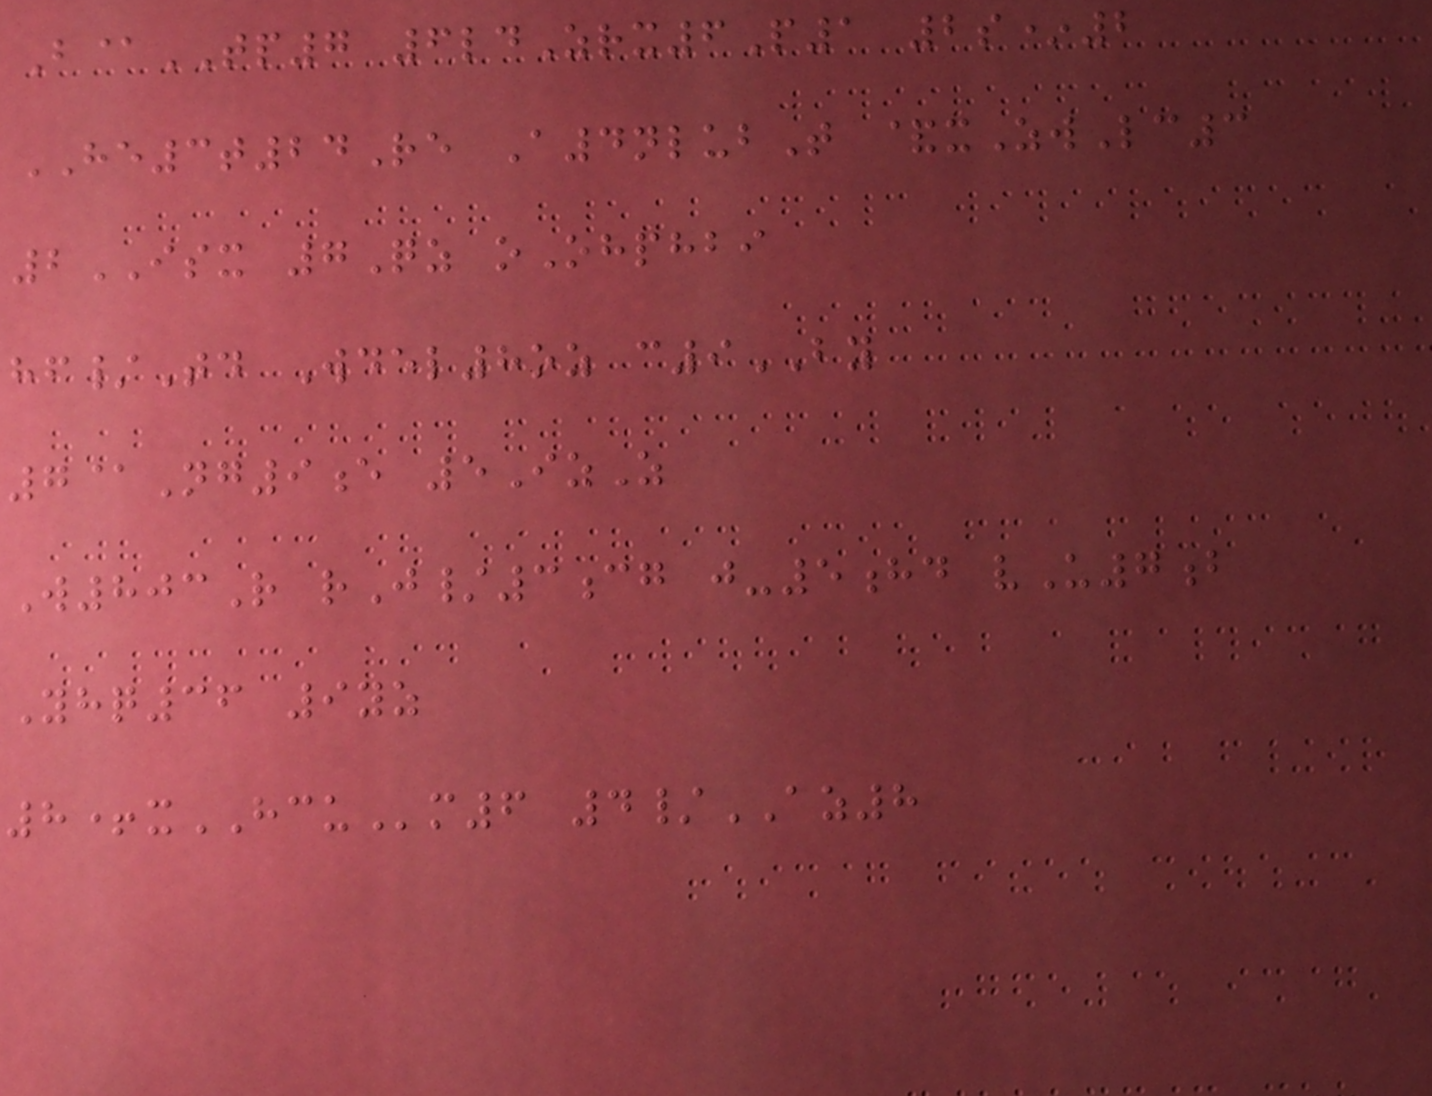B@TP7 6ldZrx6P1 2s*2
HE3t24Re A4nlubT &xZwLc3
2ISX 7Qz oOhphbi
hf/Td Wdel8oz c9BY
7@Ng9e 5IzZ
W803R rJ/3cg j-5hd vU7b
Yhq36 9yz
8+xHCUm6 4/AZ8
